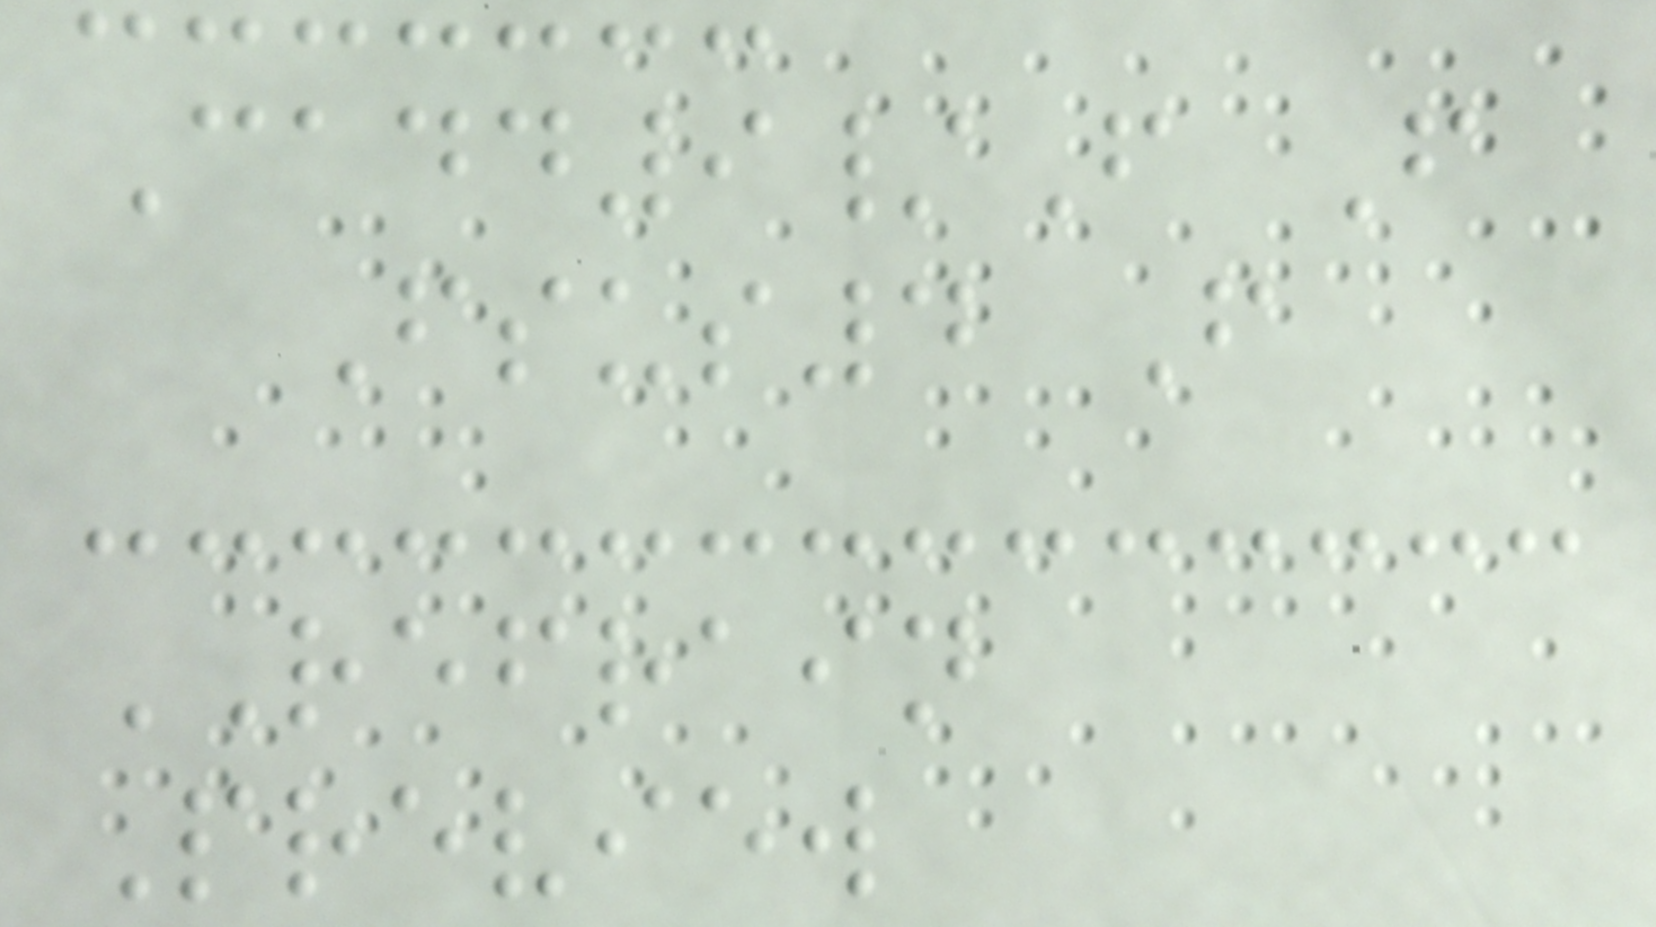Cadd9/F F
Fsus4 F
REFRAIN
Preview
